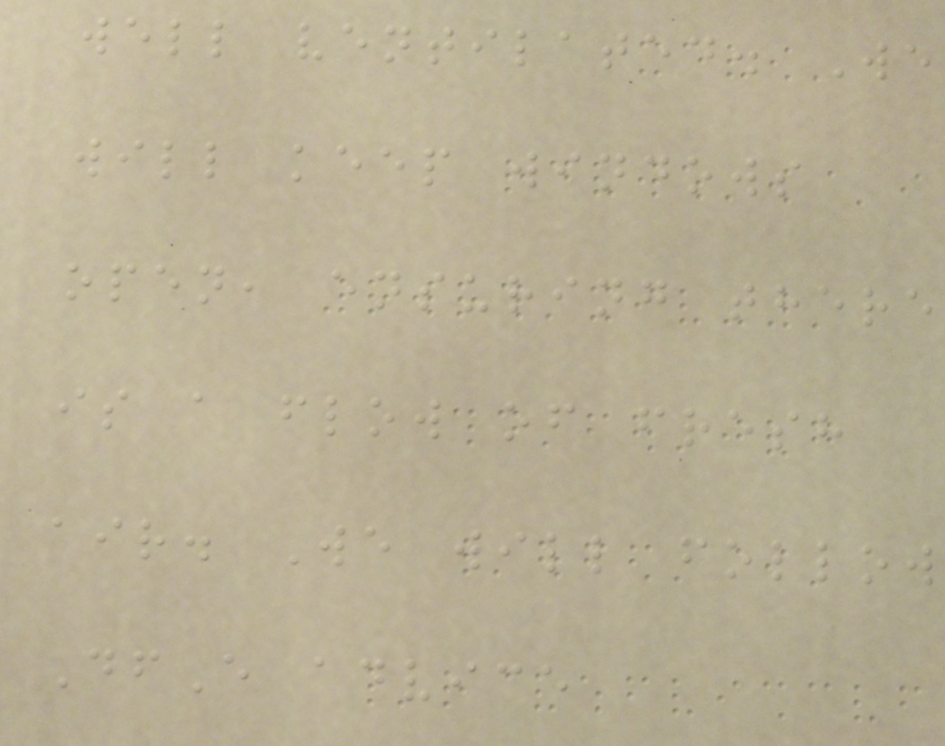well ventilated. We
will keep windows
open, ensuring there
is a flow of fresh
air. We will follow
DfE advice
